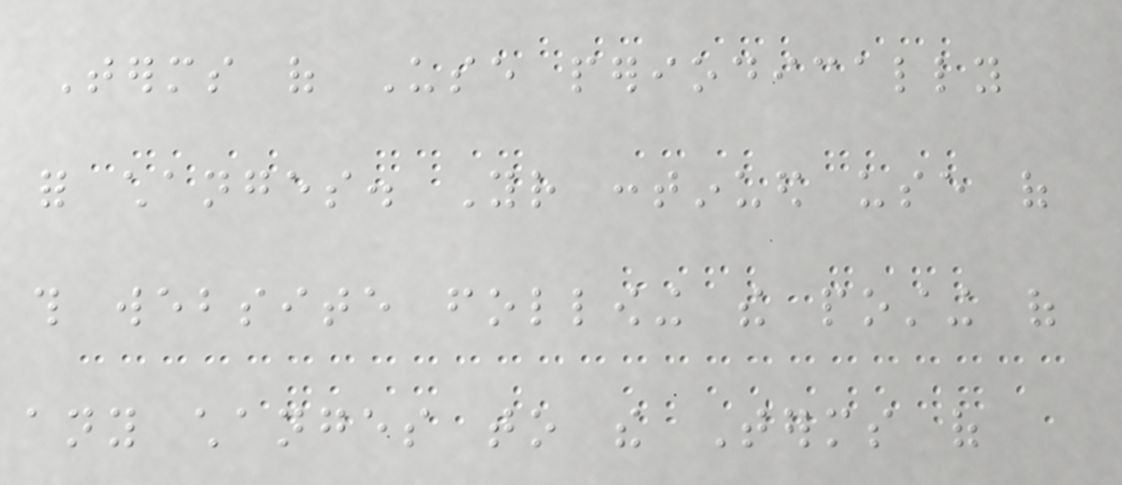Terms of Use periodically
for changes. Your continued use of
this website following the posting of
any changes to the Terms of
